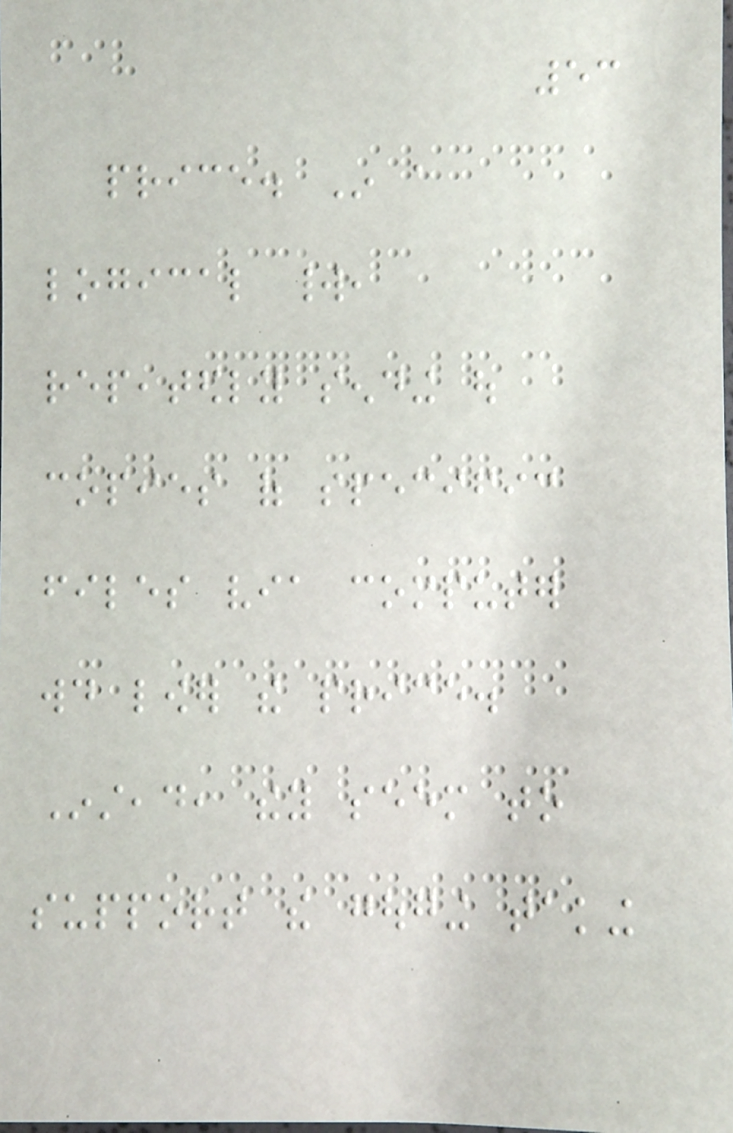53
price. In a
logical world,
repeatedly sending out
copies of specific
files via computer
would lower the price.
Instead, they seem to
support the gouging taking
